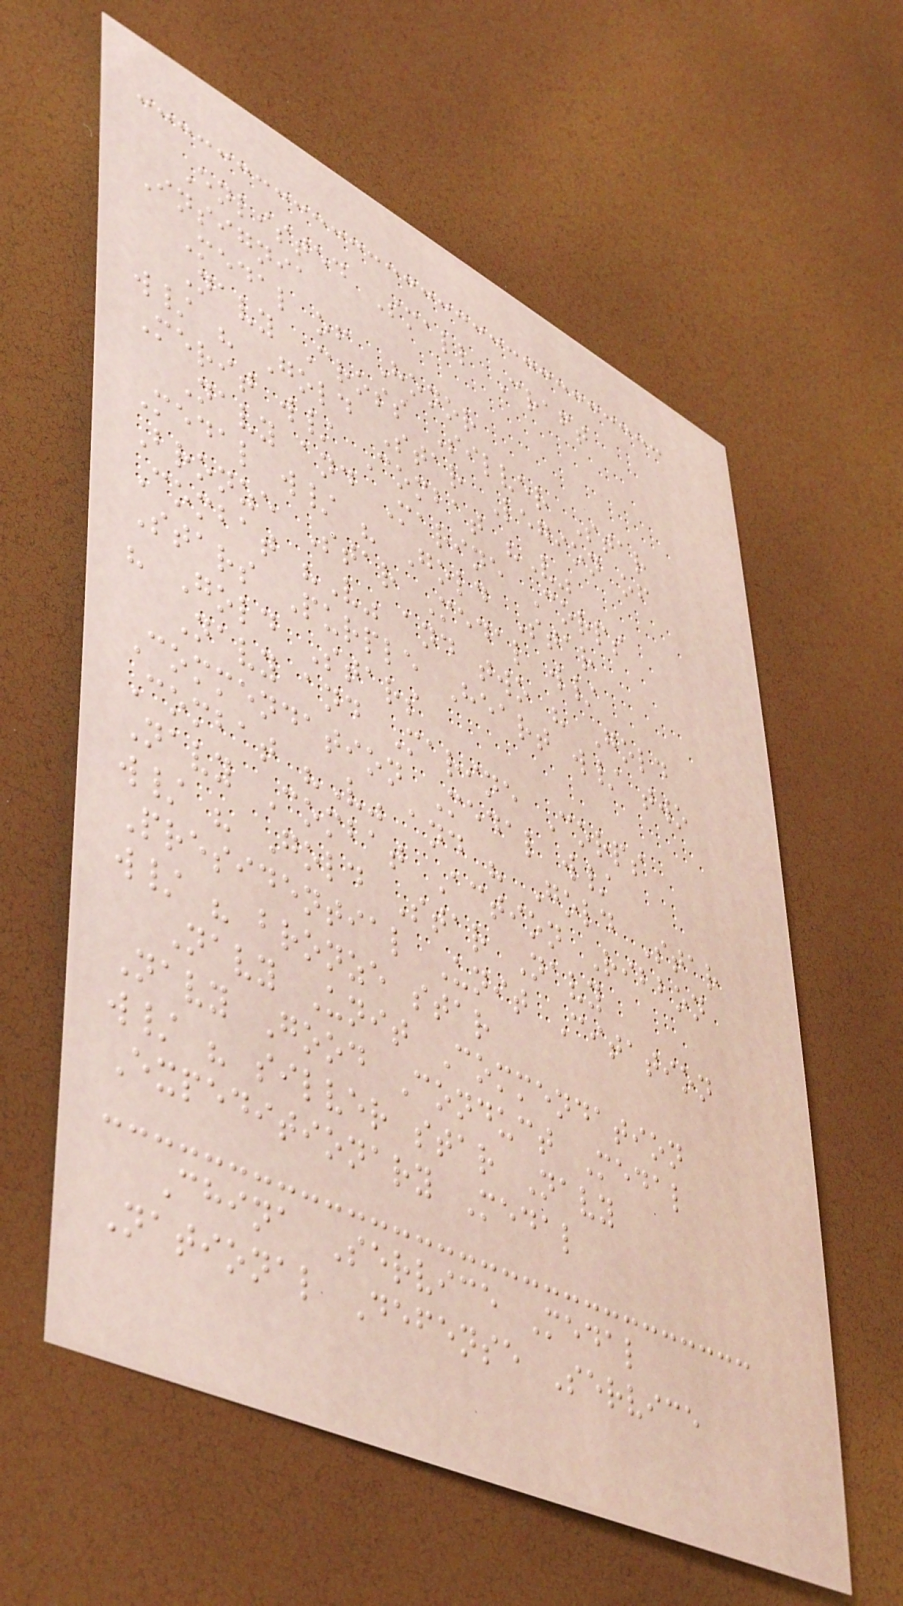Enlisted Small Craft
Insignia
Medal of Honor
Navy Cross Silver Star
w/ " Gold Star Legion of
Merit w/ Combat "V"
Navy and Marine Corps
Medal w/ " Gold Star
Bronze Star Medal w/
Combat "V" and two " Gold
Stars Purple Heart w/ two
" Gold Stars
Navy and Marine Corps
Commendation Medal w/
Combat "V" and " Gold Star
Navy Combat Action Ribbon
w/ " Gold Star Navy
Presidential Unit Citation
w/ " bronze star
Navy Unit Commendation
Navy Good Conduct Medal
w/ " silver star Navy
Expeditionary Medal
China Service Medal
National Defense Service
